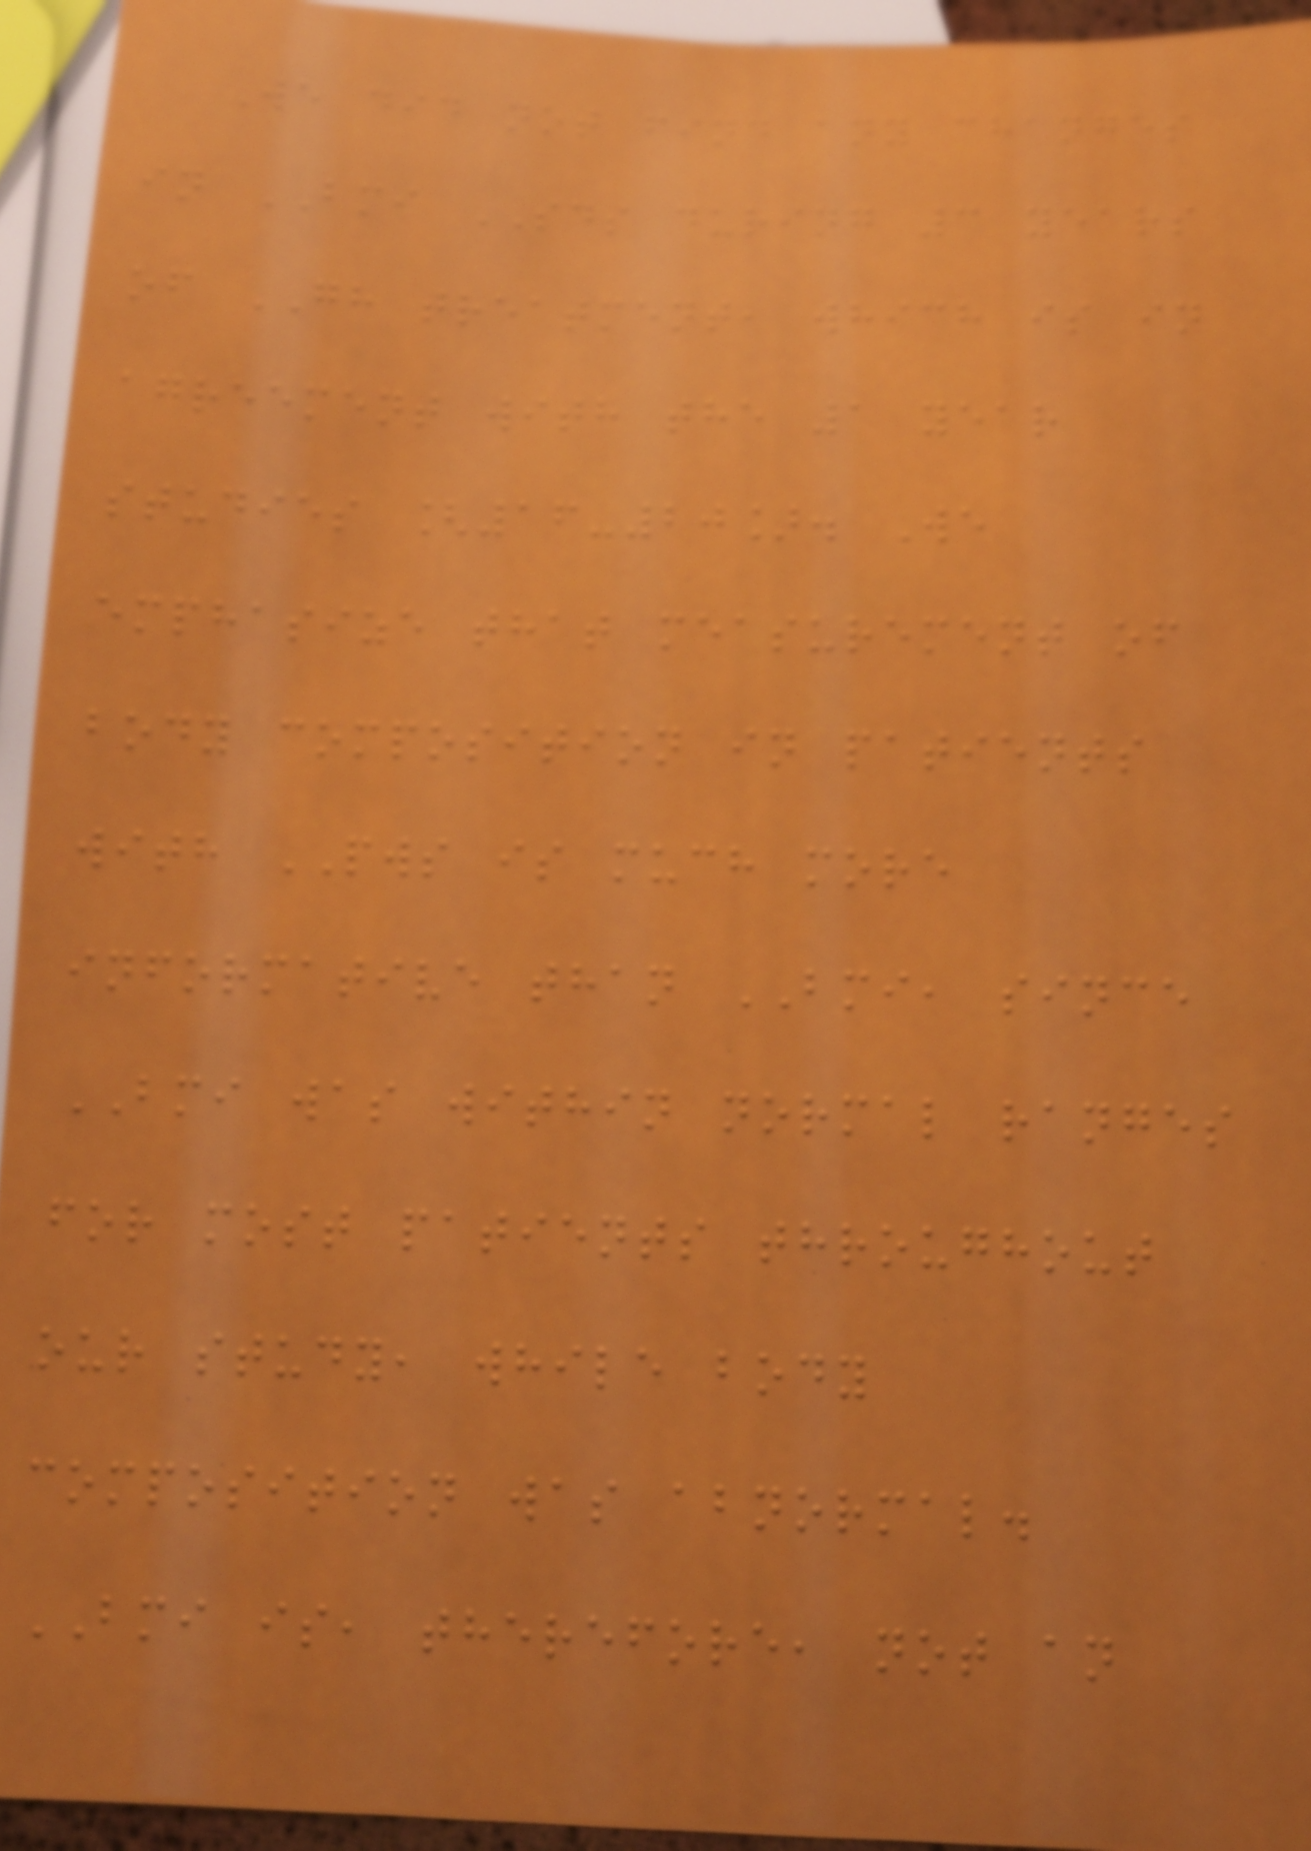We did not find any changes
in BMI SDS during 3 years
of GH treatment, which is in
agreement with the 1 year
studies [16-20]. We
emphasize that measurement of
body composition in patients
with PWS is much more
informative than BMI, since
BMI was within normal ranges
for most patients throughout
our study, while body
composition was abnormal.
BMI is, therefore, not an
